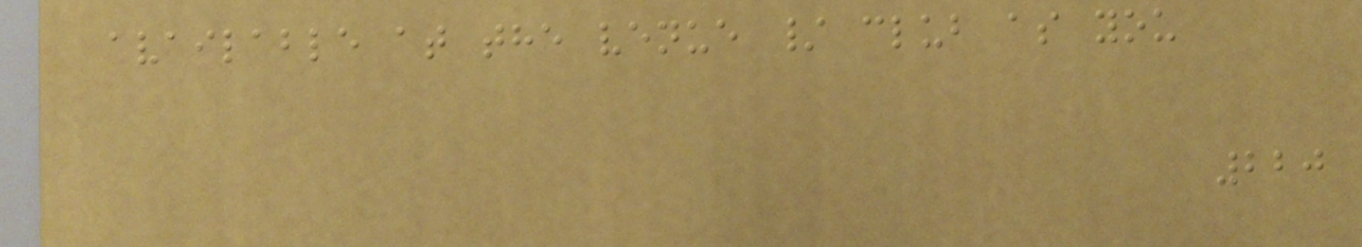available at the venue / club as you
220
